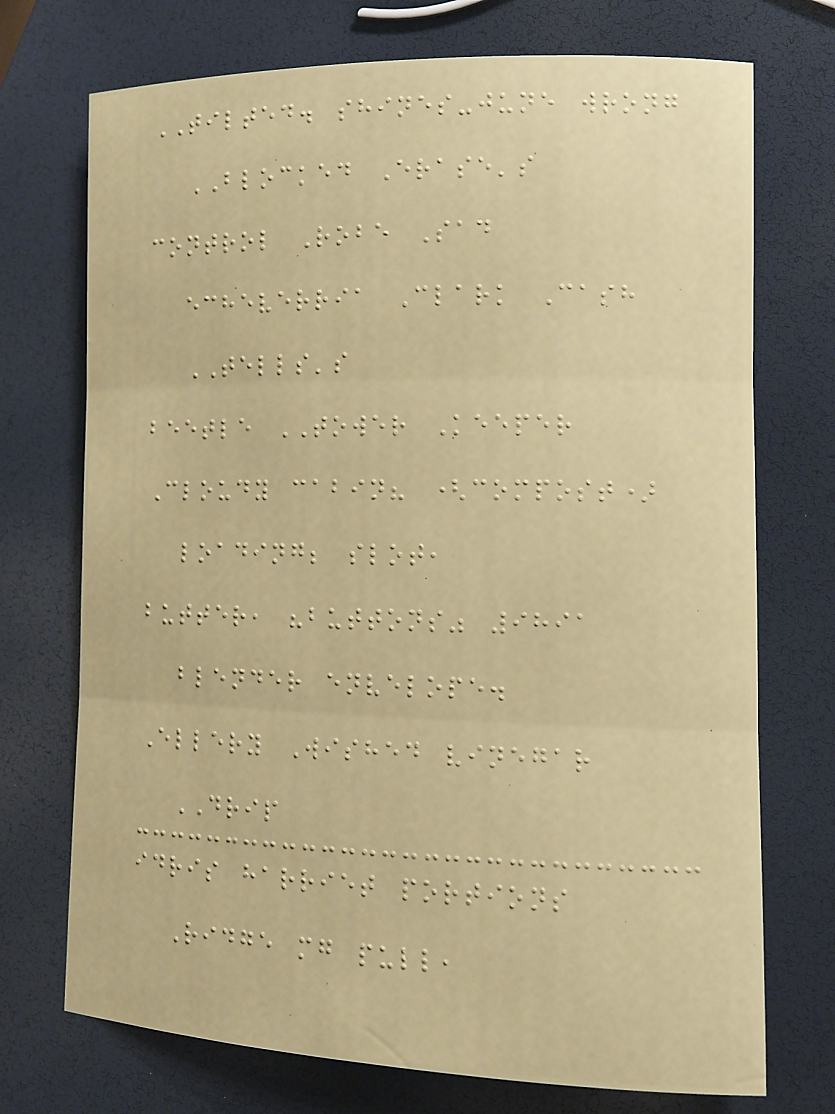TILTED. shines-june wrong
BLOCKED Erase's
control Robe Sad
echeverria Clark Cash
TELLS's
beetle TOWER Keeper
Cloudy cabin? (compost)
loading; slot,
butter, "buttons" 9891
blender envelope.
Ellery Wished vinegar
DRIP
idris harriet portions
Ridge mg pull,
